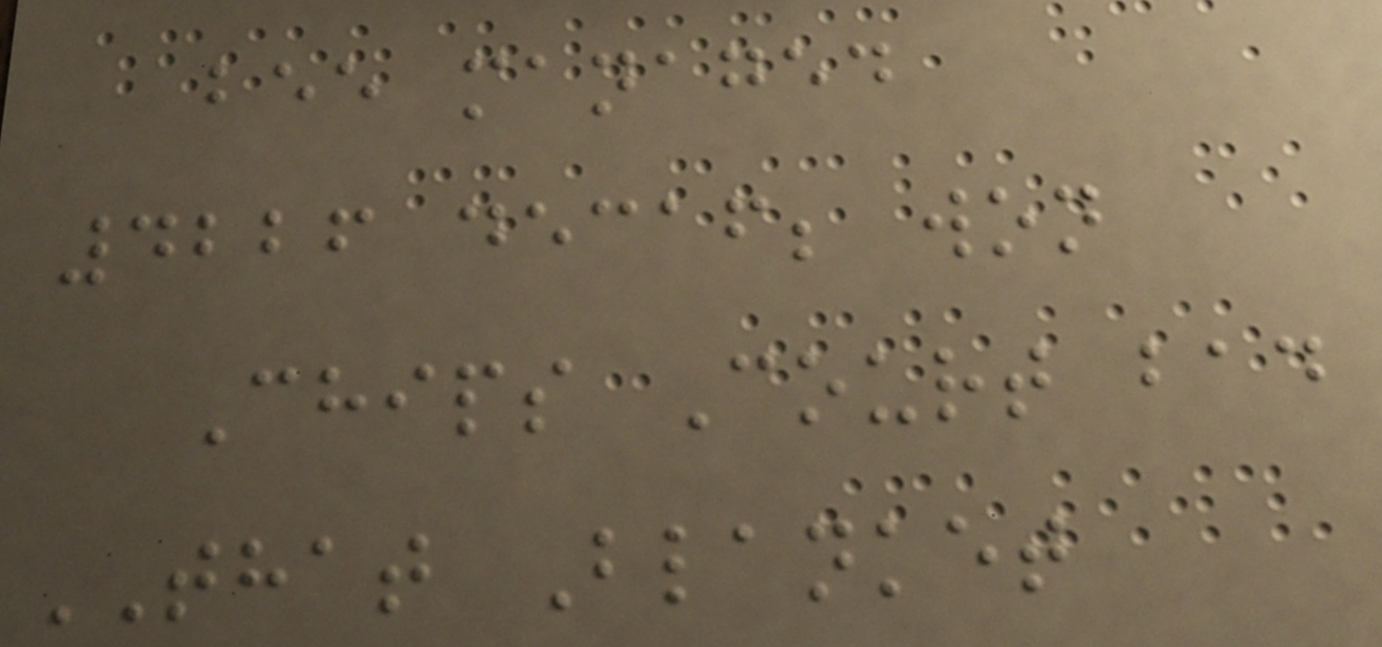bee managed
4226 decaf; won
Chips Court bad
THAT Blanket
